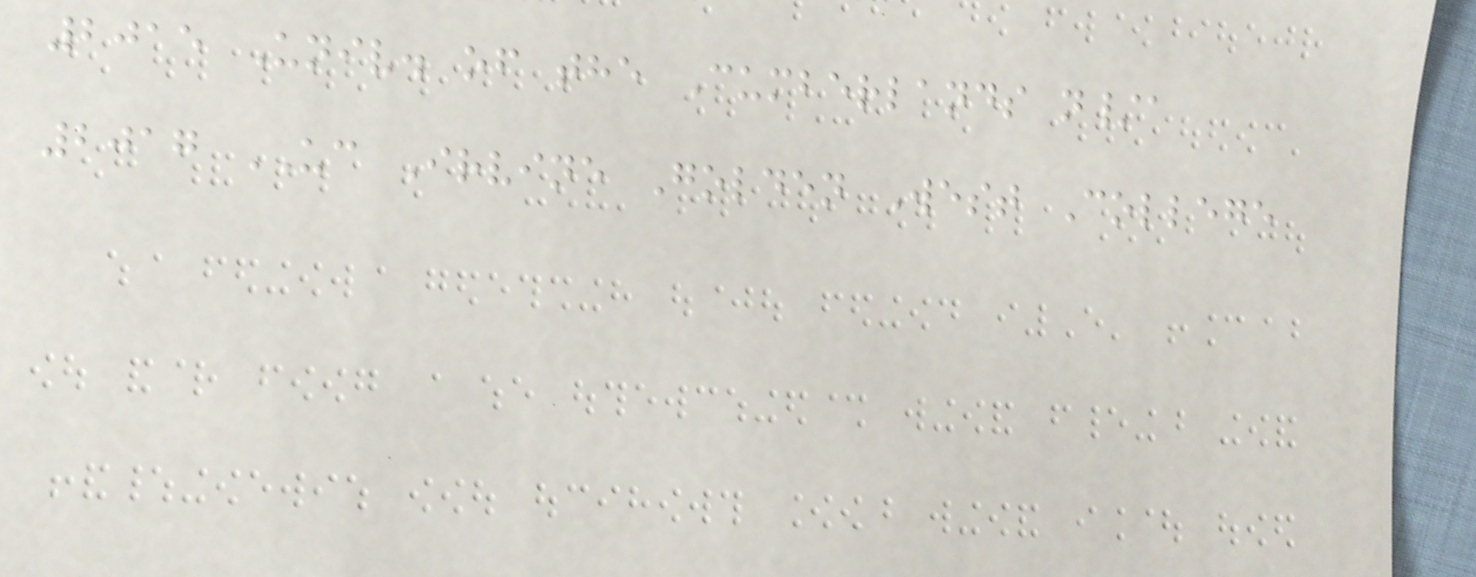2015 Univ. of the Cumberlands n/a
2017 UC Irvine Golden West College
